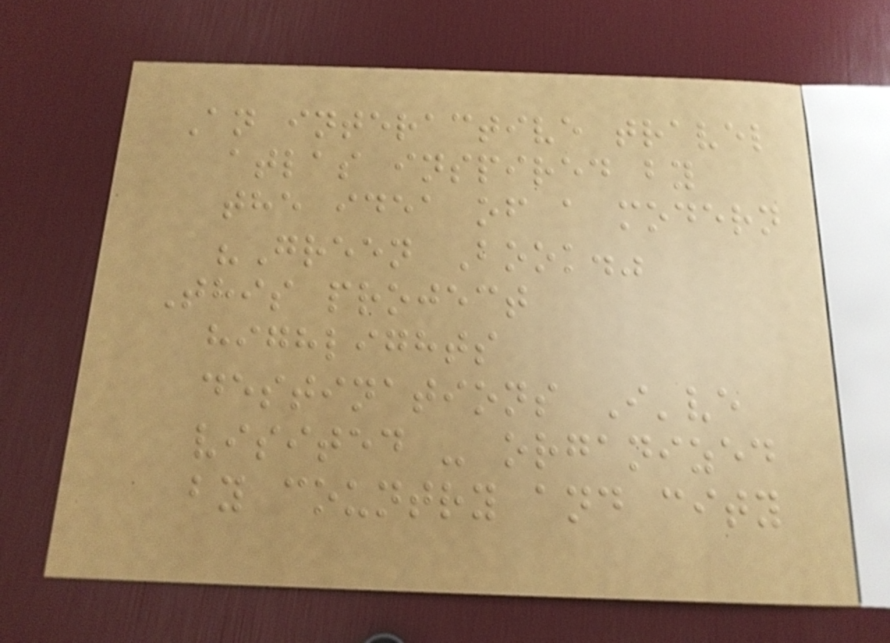An interactive travel
atlas inspired by
the idea of a modern
"Green Book."
This project
highlights
destinations I've
visited - organized
by country and city
